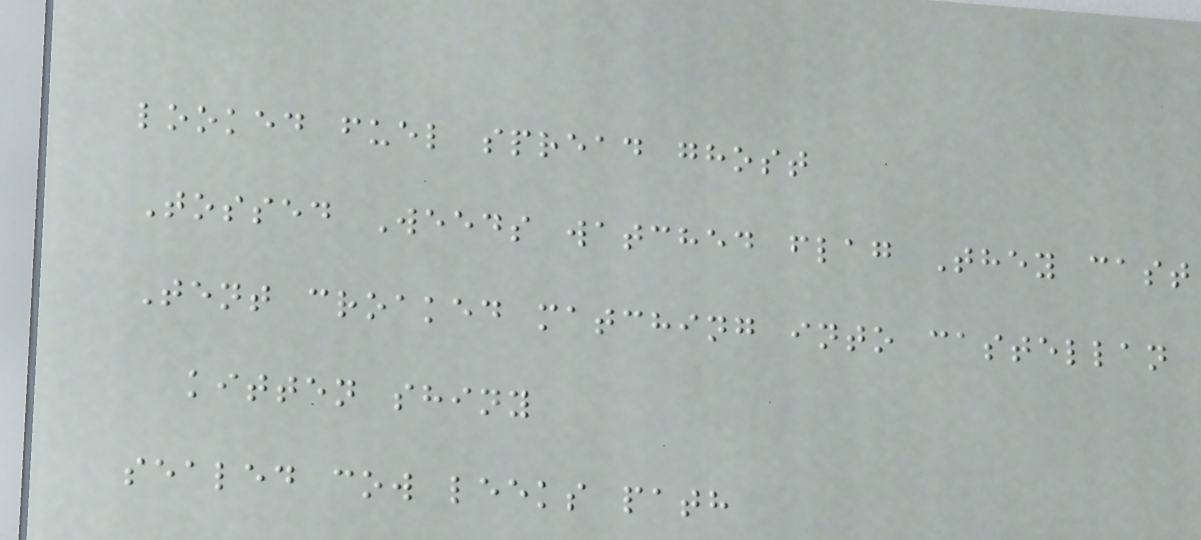looked fuel spread ghost
Tossed Weeds watched flag They cast
Tent croaked matching into castellan
kitten shiny
sealed cow leeks path
